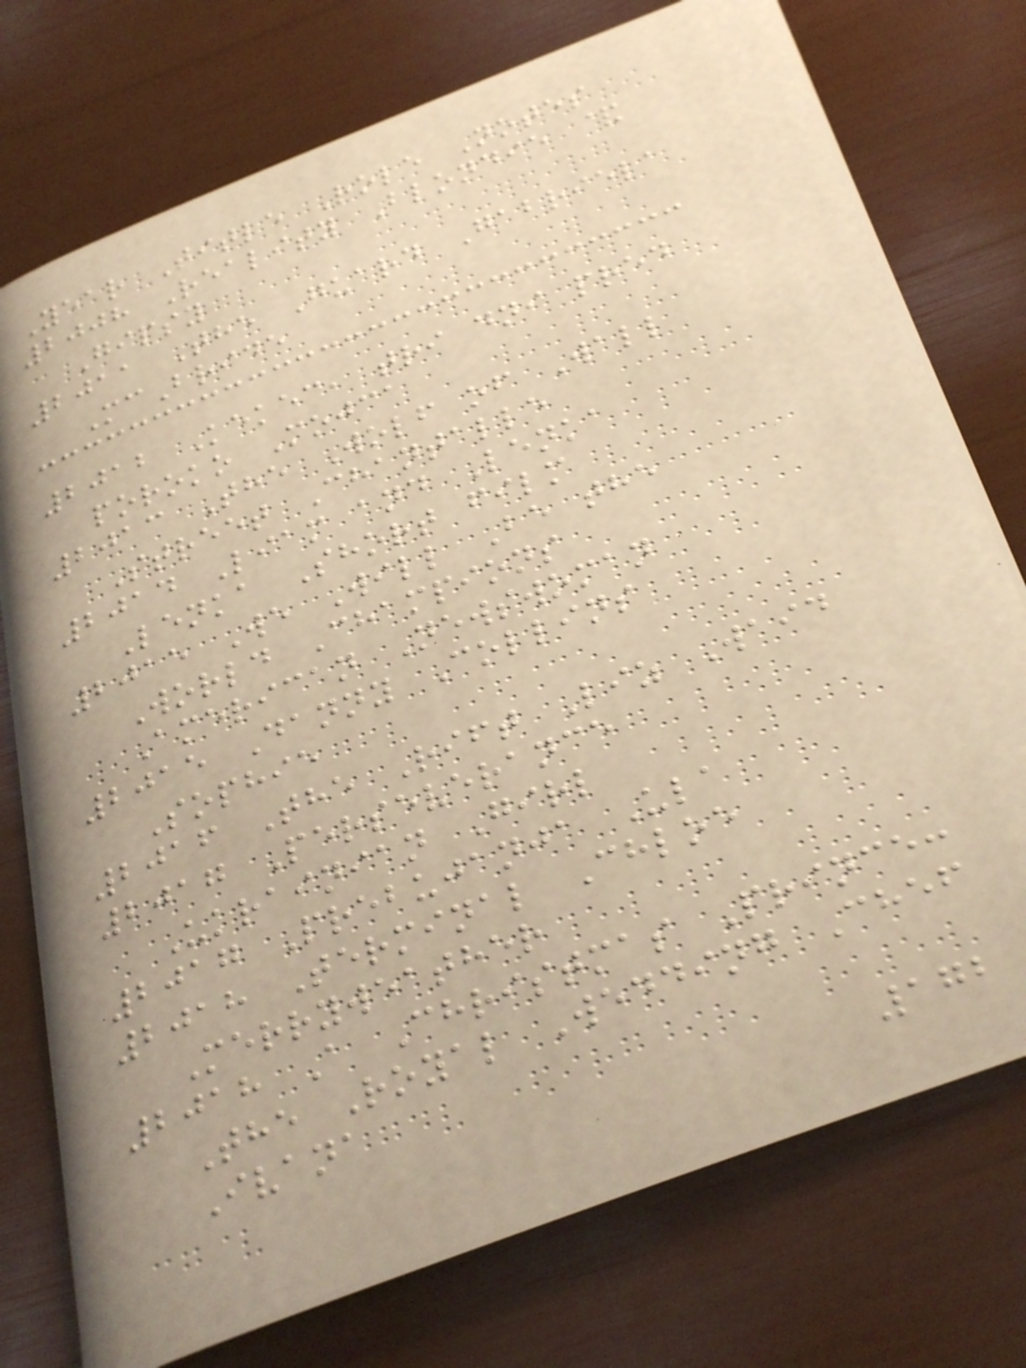Year Title Role Notes
2008 Reality Blondie &
Gipsy
2011 The Guard Gabriela
McBride
2012 Kekec, tri dni pred
poroko Mojca
2013 The Wolf of Wall
Street Chantalle
2014 Liam and Lenka
Lenka Short film
2015 We Will Be the
World Champions
American Newswoman
2015 Danny Collins
Sophie
2016 The Rift Liz Waid
2017 Perseverance
Ukrainian Girl
2017 Prebujanja Ula
2018 Terminal Chloe
Merryweather
2018 A Christmas Prince:
The Royal Wedding Chef
Ivana
172
